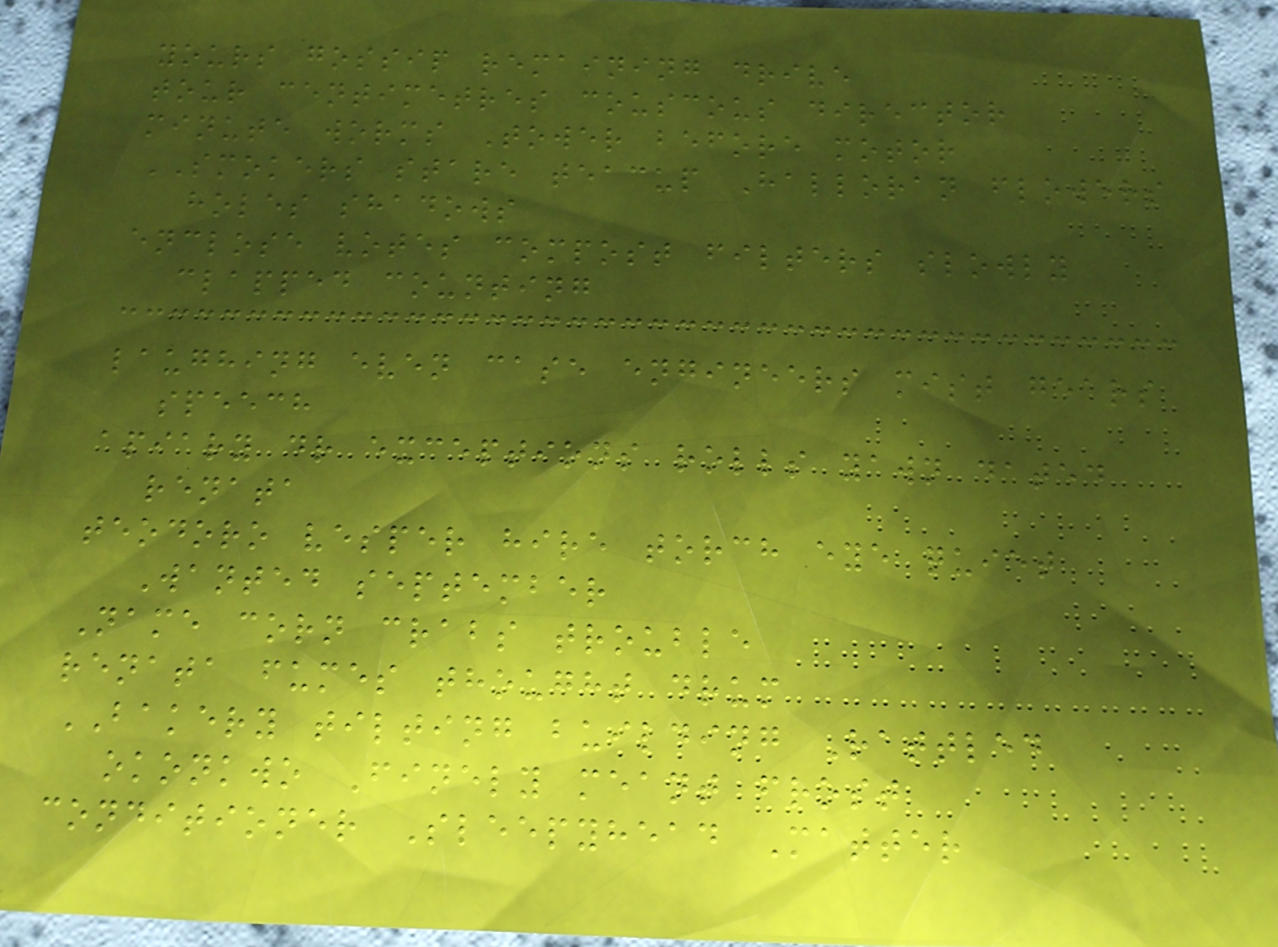yours gossip remaining drive
tour centimetres couscous director
minute worms Tower before motor
SMOKERS stare teacup Halloran flowers
holes shadows
enclose votes compost filters slowly
clapped counting
laughing even case engineers mist gears
speech
apiary dr exceptions rolls yawn dated
renata
teodoro vesper hire torch eye quiet
Wanted september
Name corn crabs trouble
renata fumes thought drum
BAKERY tilting building Rattled
okonkwo Finely meant frost
conditioner Sleepyhead Matter
